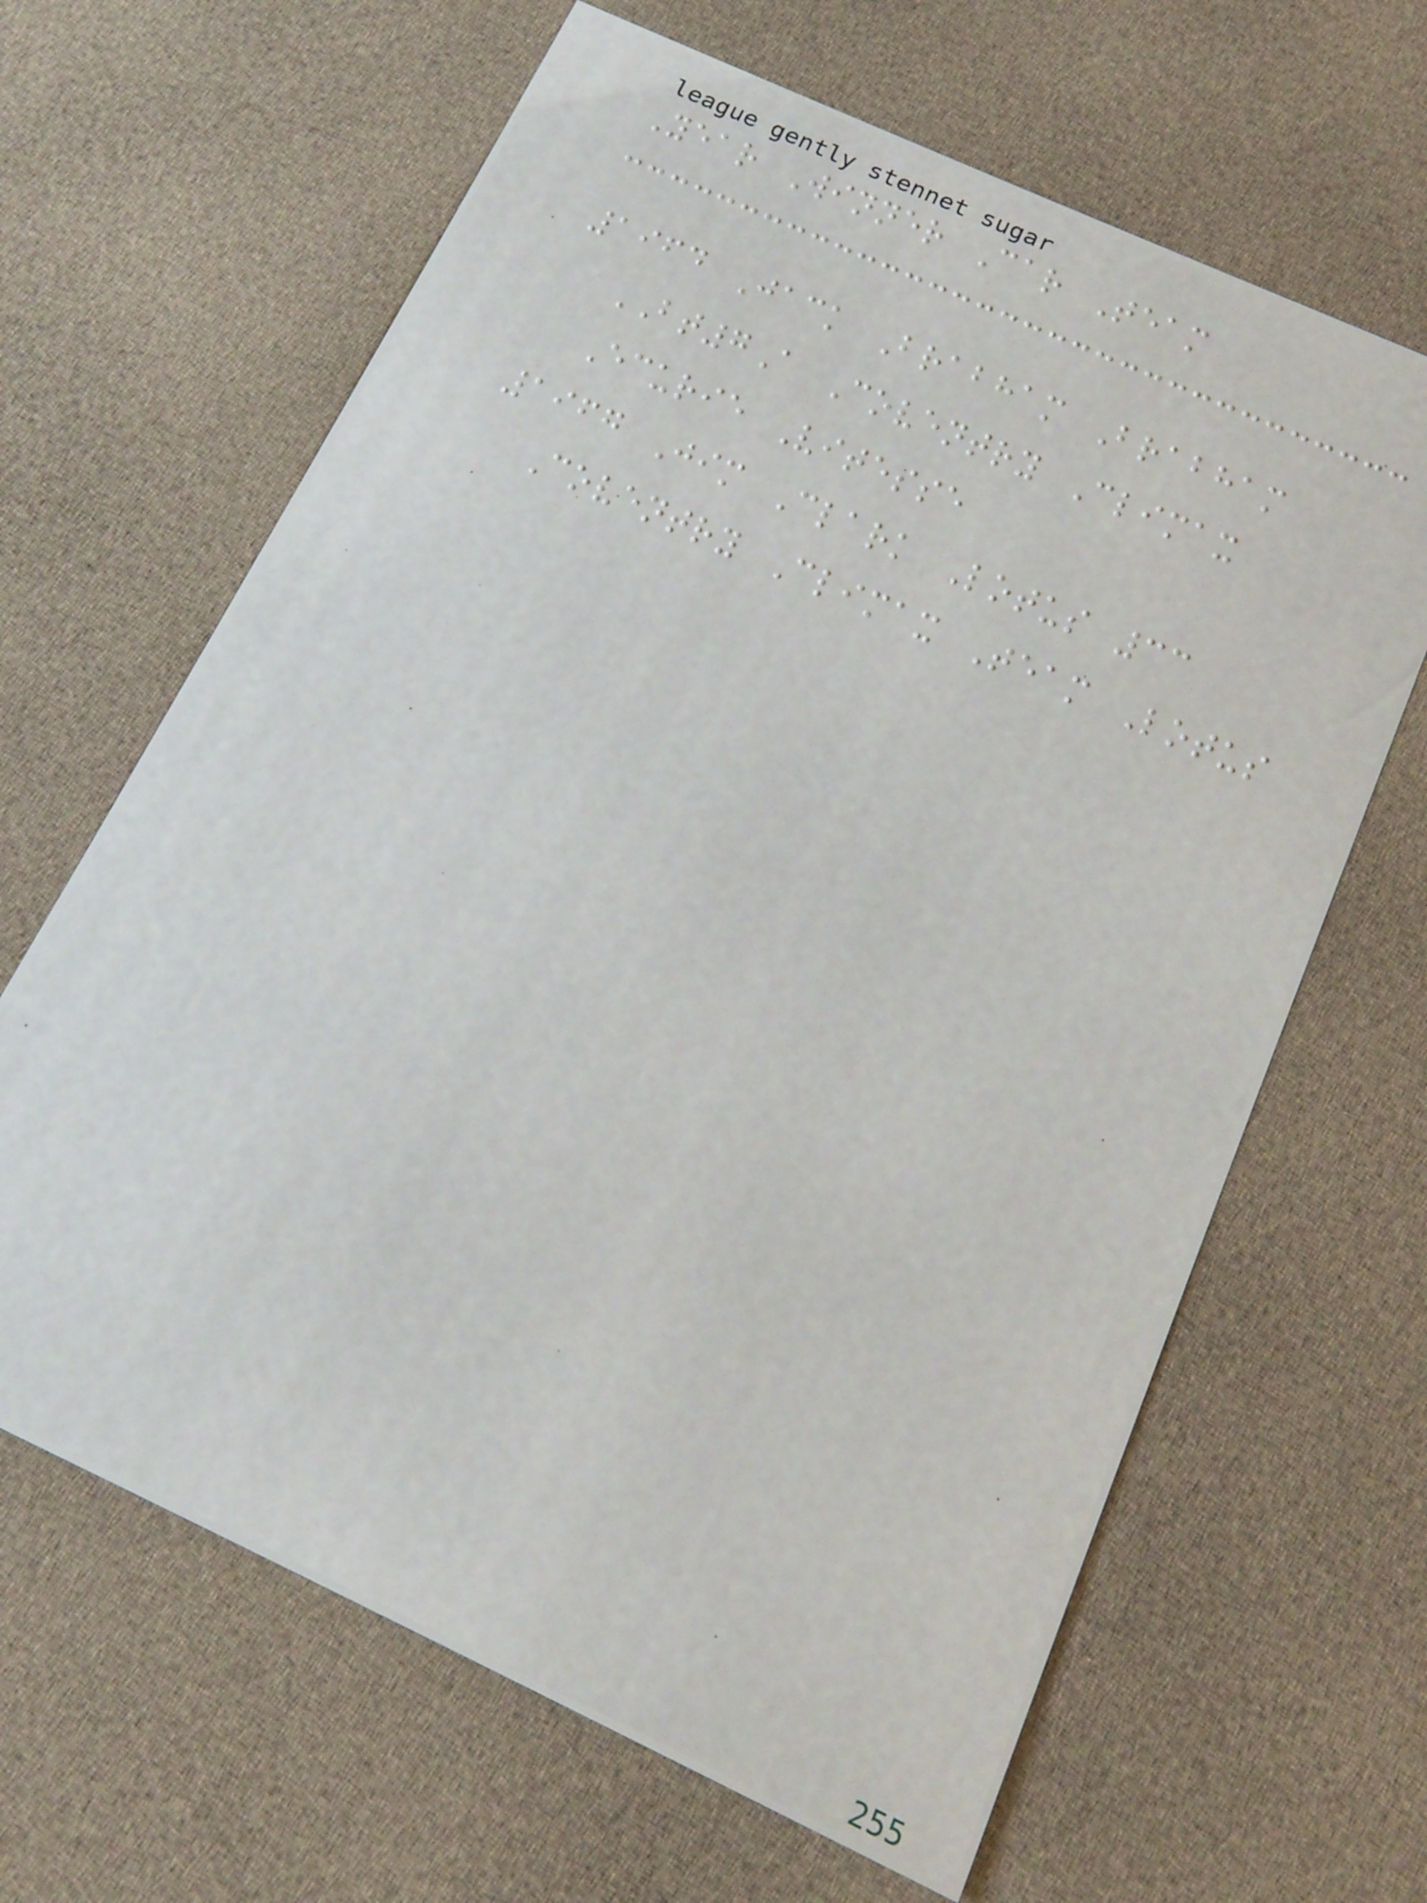Year Winner Car Team
1964 Jack Brabham Brabham
BT7A Coventry Climax
Ecurie Vitesse
1967 Jim Clark Lotus 33
Coventry Climax Team Lotus
